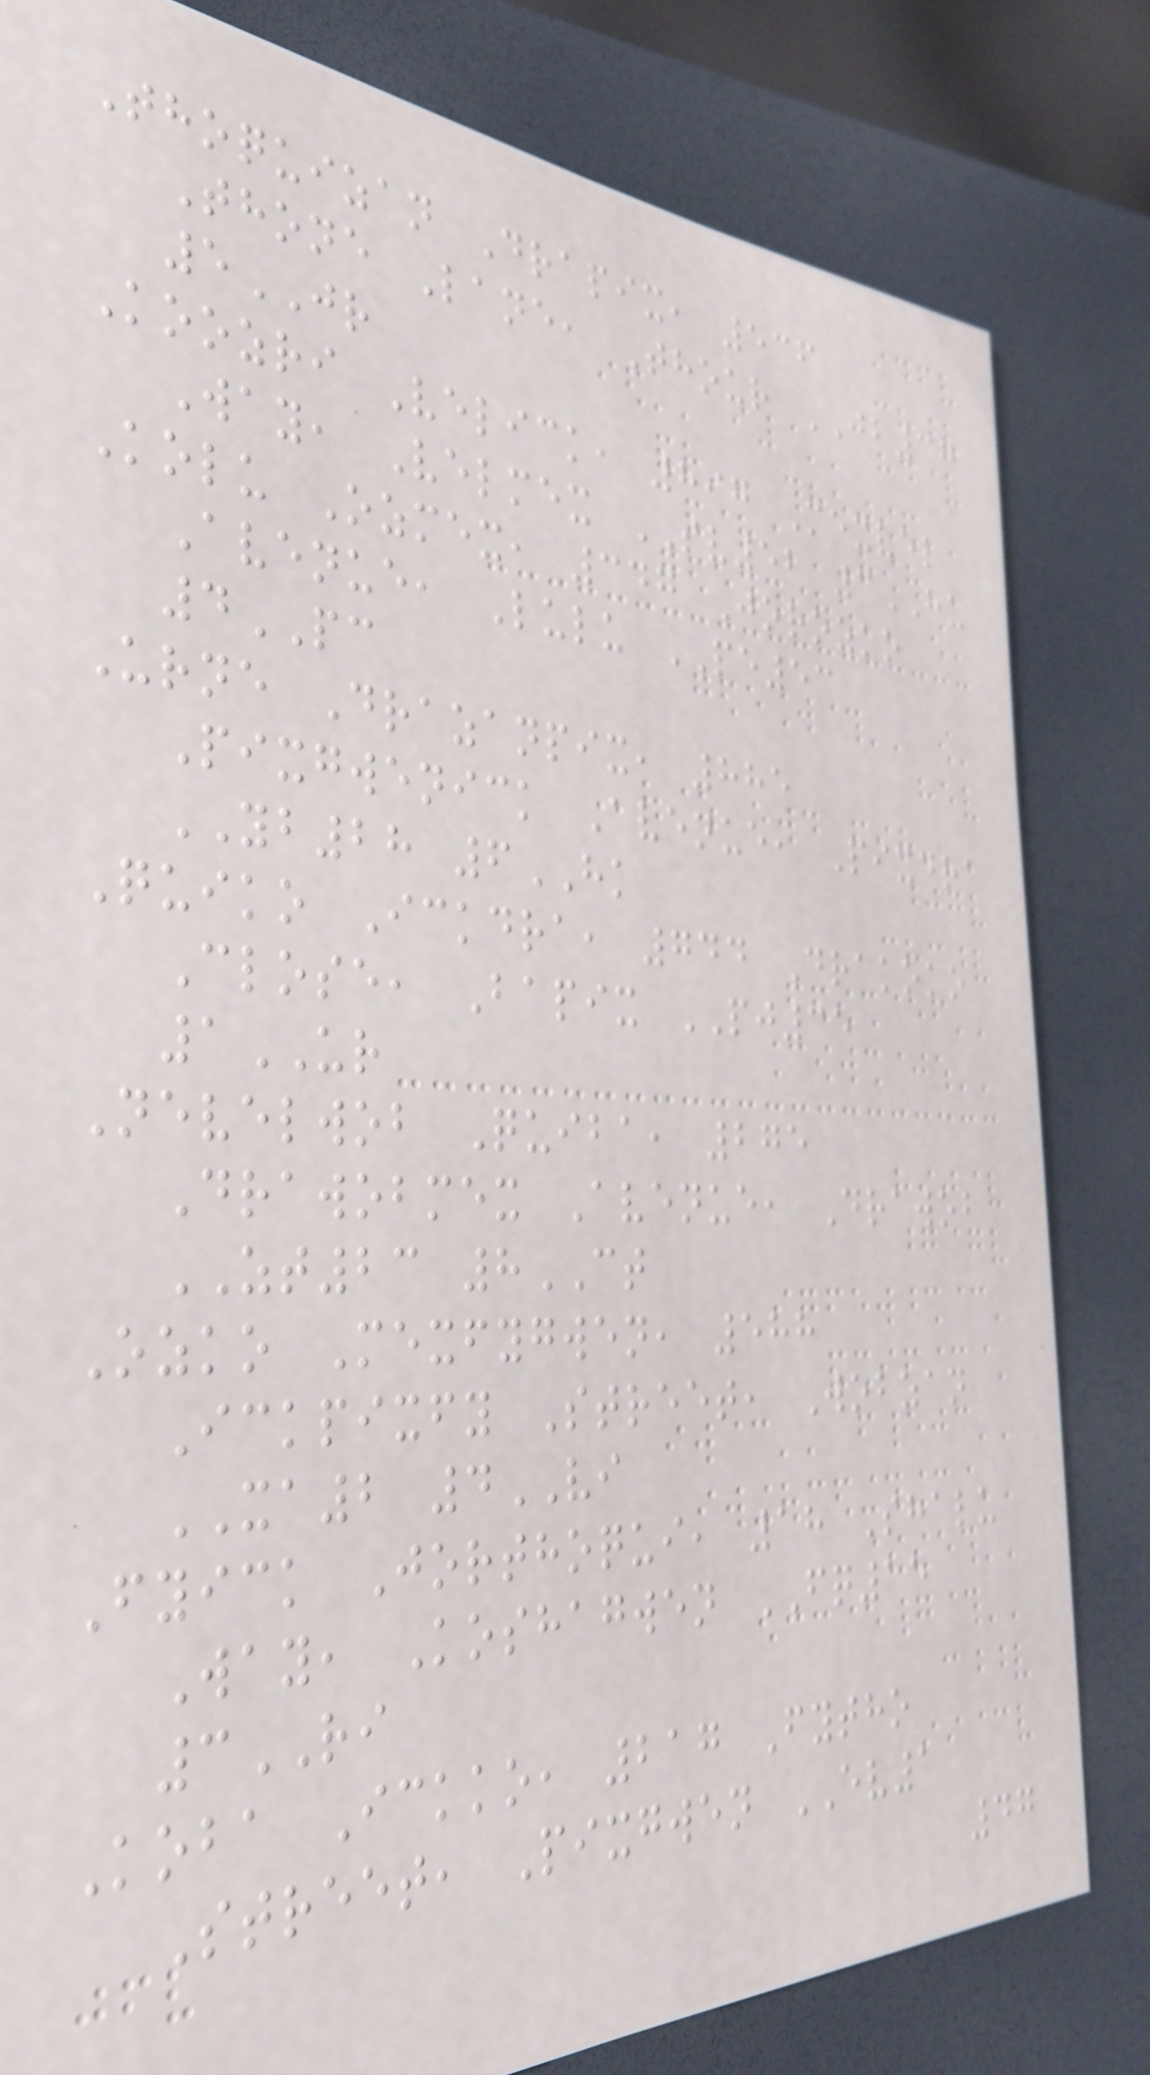Thoquizan Drapix, 536
Thone Lane, Thour JB37
5JR
Koozri Velick, 897 Mexvel
Way, Velmex SV52 3HU
Kolu Ozmex, 347 Jorozko
Avenue, Lulu PE53
4PC
Urne Drazanpix, 885
Pixgwenick Avenue, Pixdra
YB28 6HK
Quiko Ickdra, 744 Drakoko
Close, Bapix PJ35
1UR
Nevelwob Quiba, 275
Drawobmex Avenue, Drawob
ZT23 8CT
Ozko Mexfygwen, 588
Ickpixfy Street, Wobzan
XA2 4VI
Fyick Jorthoqui, 18 Shalu
Way, Koshagwen FQ15
3RI
Koba Ickko, 217 Fytho
Street, Pixgwen EV1
47
